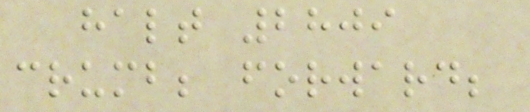halt 2809
crumb; forward;
